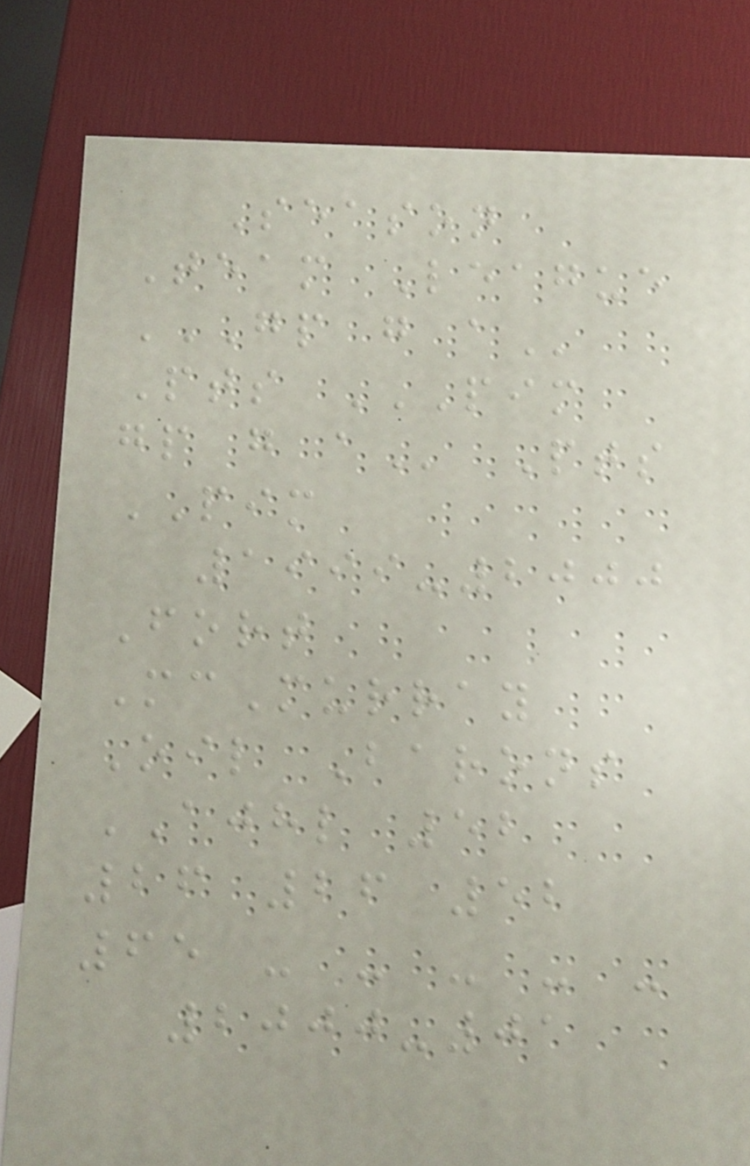Season
Team League
GP G A
Pts PIM
GP G A Pts
PIM
1999-2000
Fort
McMurray
Oil Barons
AJHL 52
26 26 52
65 - - - - -
2000-01
